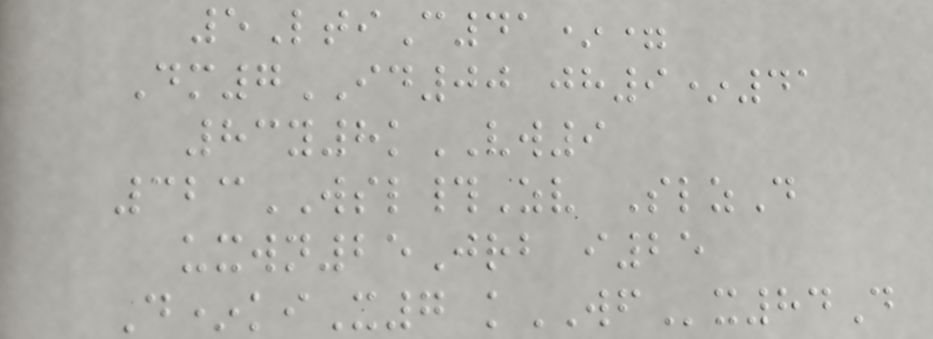5LtiC41*=
Dm7ID00 jh9*41
83y8kVW9
323WSL#Zv SlzD
uxwn25Jrb i25
D*kiX7 kWFx84D
